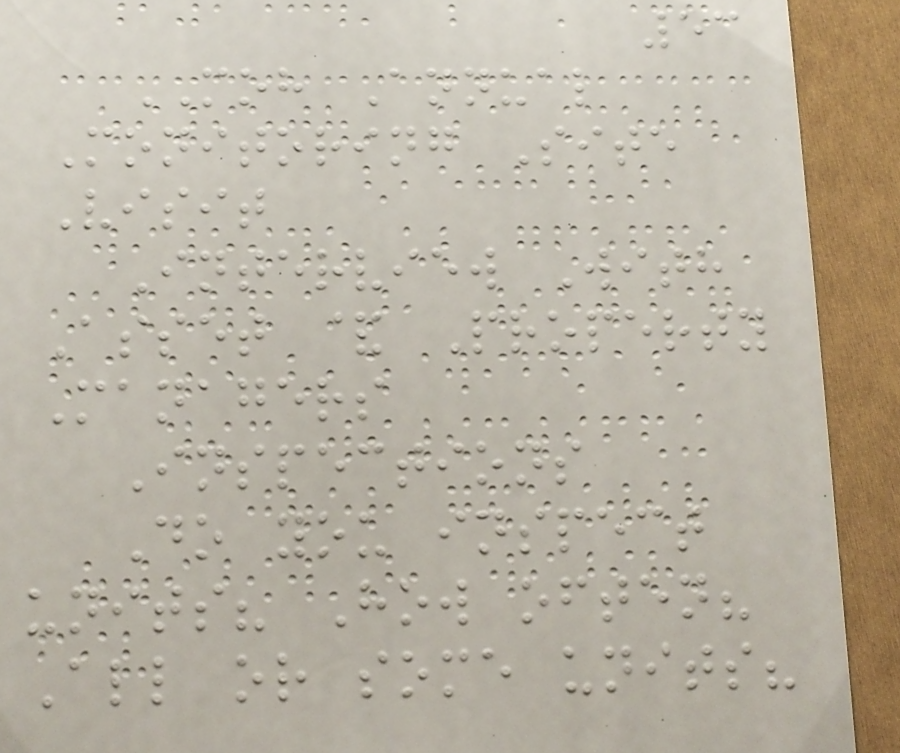53
MOH Annual
Monitoring Site
Visit
Interview With
Asset & Property
Managers
Inspections
Do you inspect
units? How often?
All or some units?
